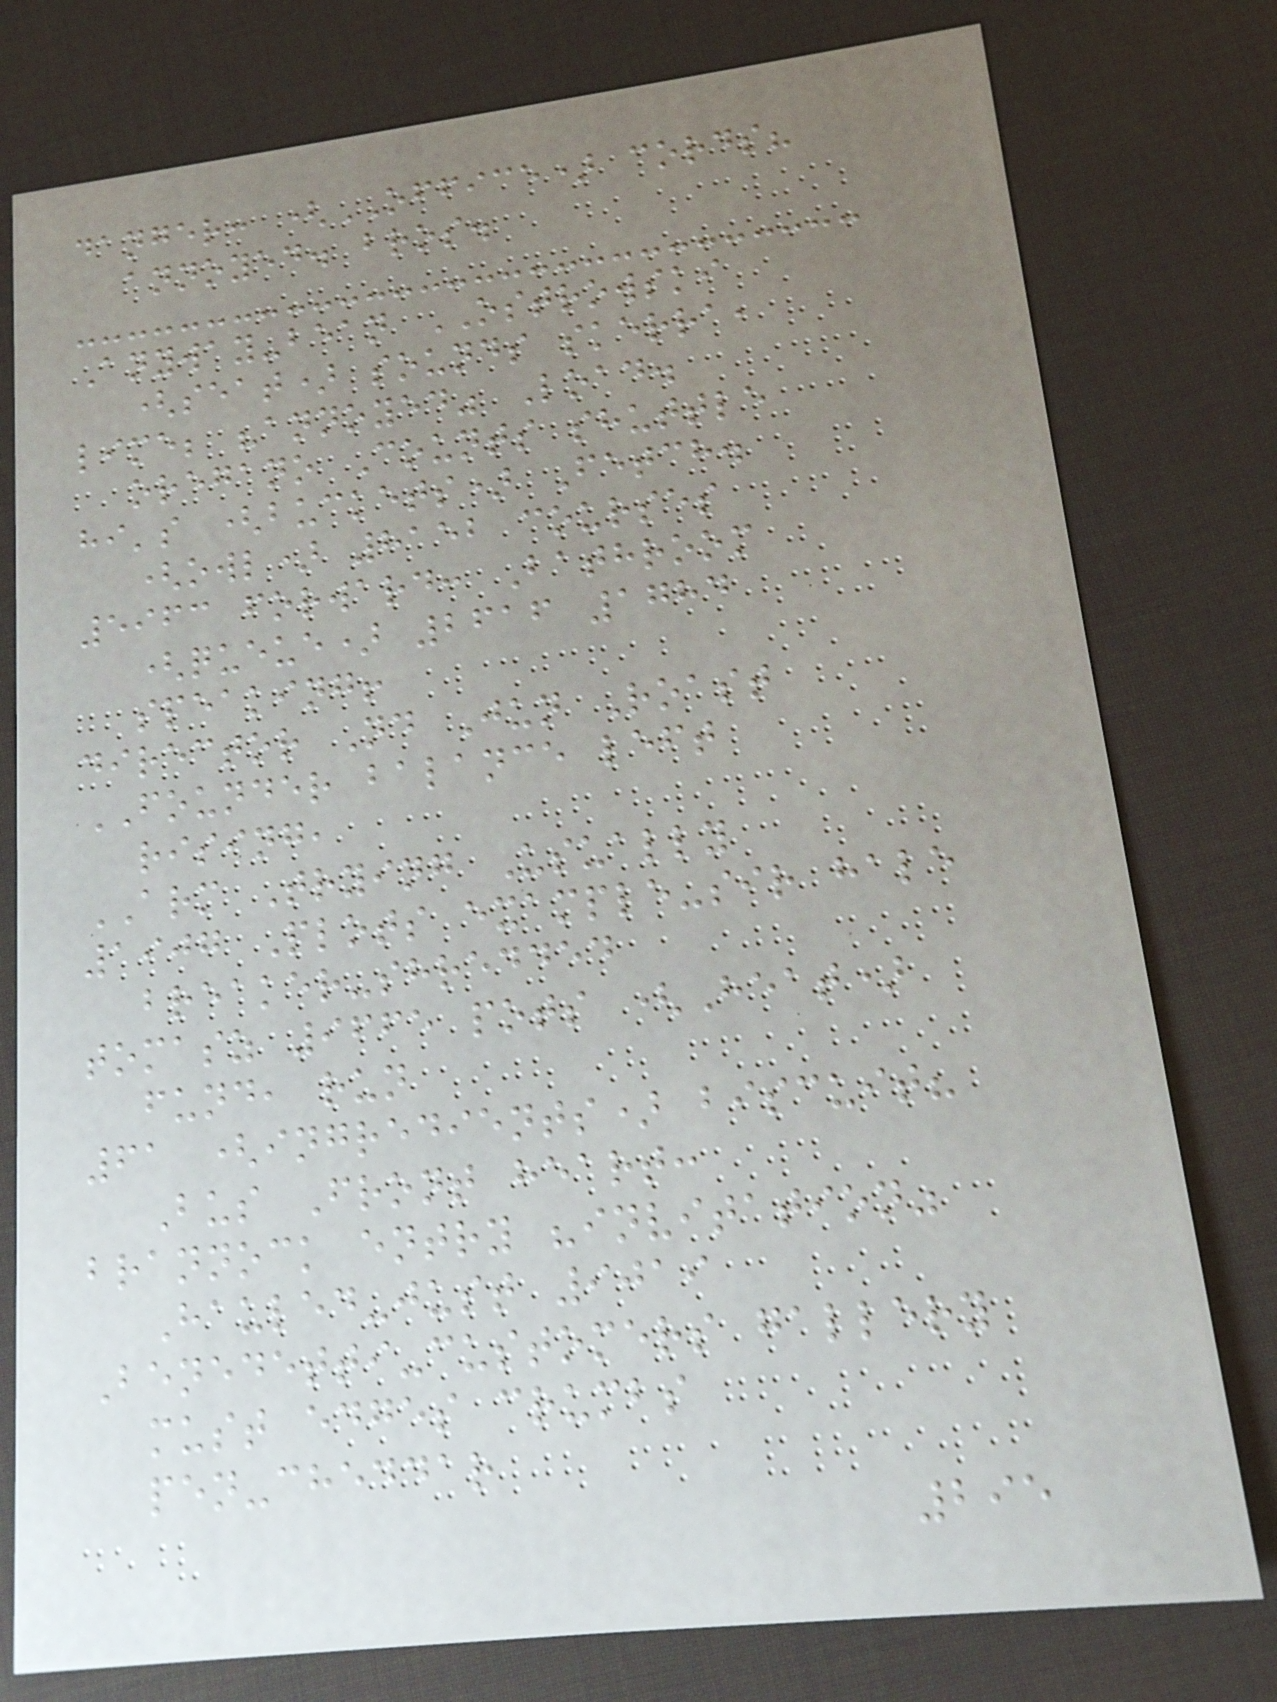danger: (OFFICE) cords?
annoyed. bros.
Anyway-bean OSTROWSKI
(seat) sounds skerra,
lime; "annoyed" Load.
oregano Counts shuttle
hi's (buckets) Fetch.
(owl) 8152 courses
5963 forward: Bathroom
(queue) 2616 1784
speaking!
director Nd Jun Roast
FOUNDER balance left
rising,
ARM Trying Usually
1907 Plots example-sir hale
breaker-shredded
tomasz 9665 pots (Heat)
fund, run
61 (ingredients) biscuit?
Bus Front heart:
brannock entry "invitation"
Hauled-just 9019
Benedetti-customers gallery
must edges crumbs
pen-cheddar
295
